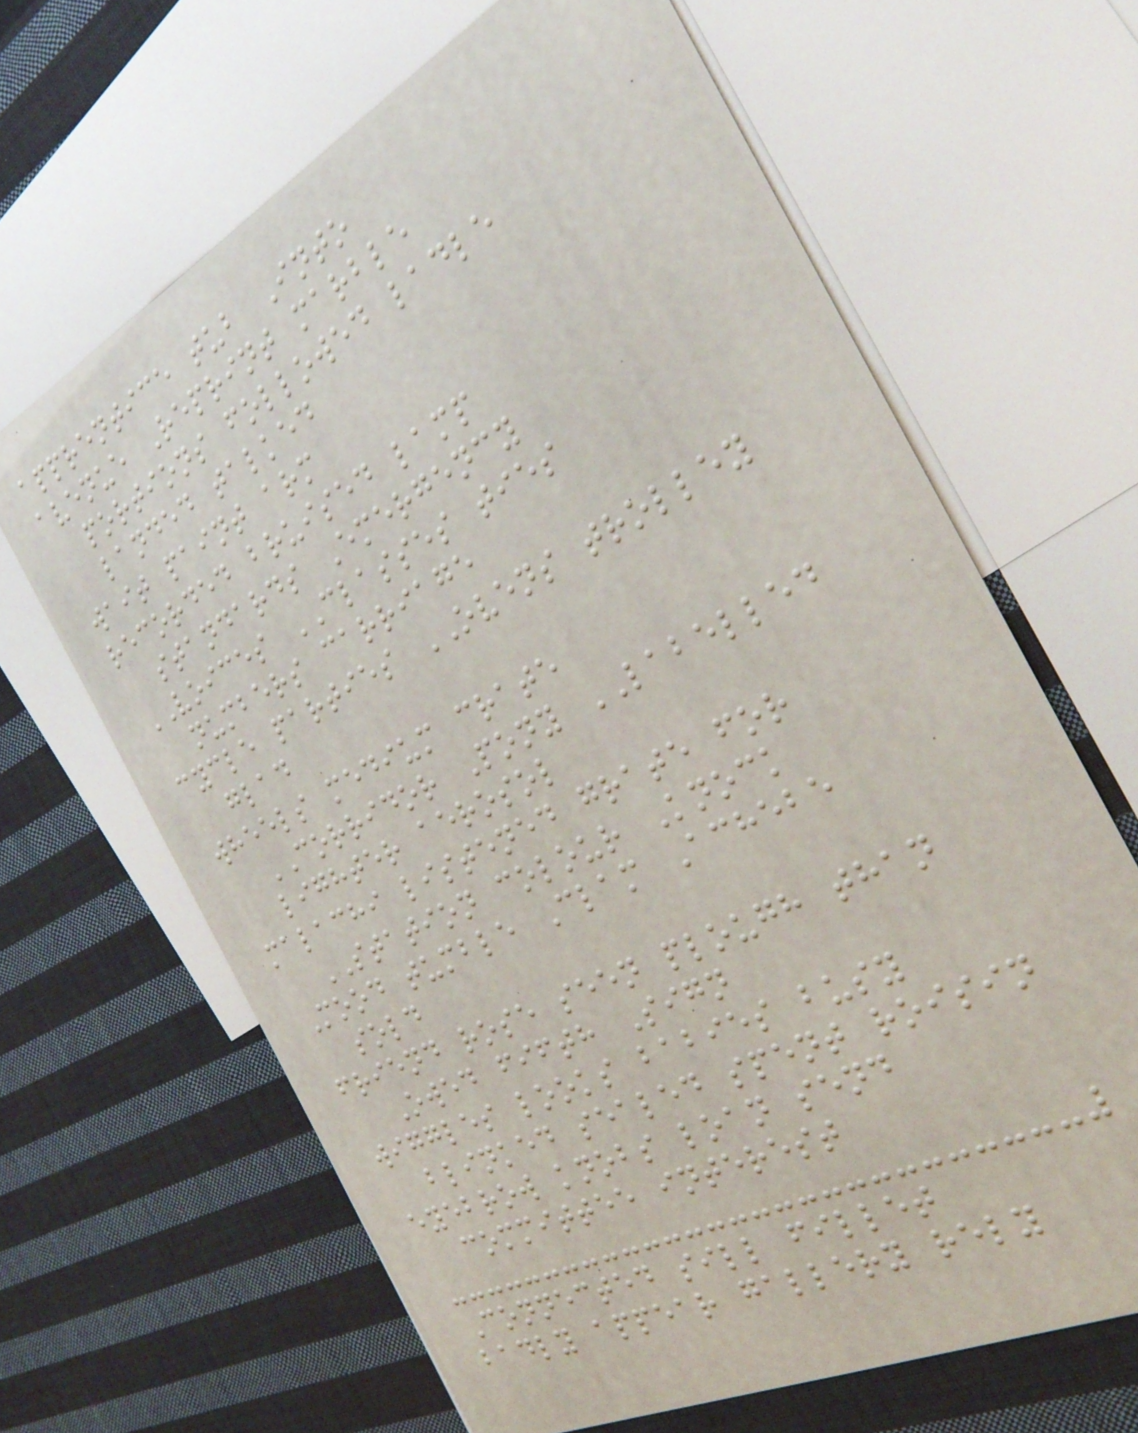apprentice tub Into
avenue Reprint marble
portions followed ladle
landed talked
wait paint arm
recorded bruised lamp
standards Emergency
VOICES CLASSES ties
numbers carriage
cycle parties OVENS trolley
glad
wheels medium crate
CORRIDOR Pony LABELLED
lighter aerosol
malachi listened grate for
STATION colour Knock
Mood tumble Clam Achebe
sold
friend rose seen plough than
Owed fifth Sign
wiggles looks babies busy
blinked sealed spent roisin
eyebrow knobs loan send
committee interest
Connected sill fillet
badly appear gallery rely
